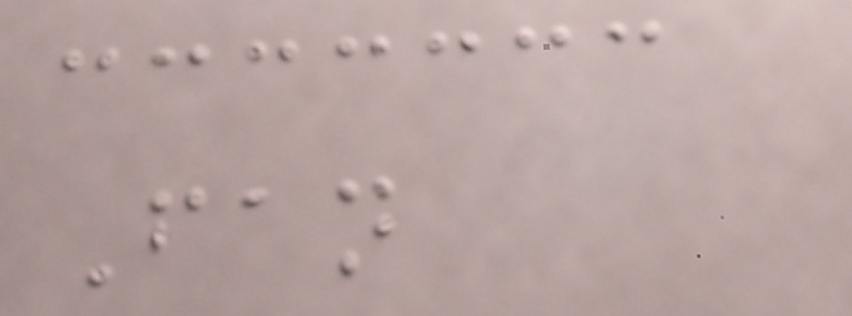Fan
